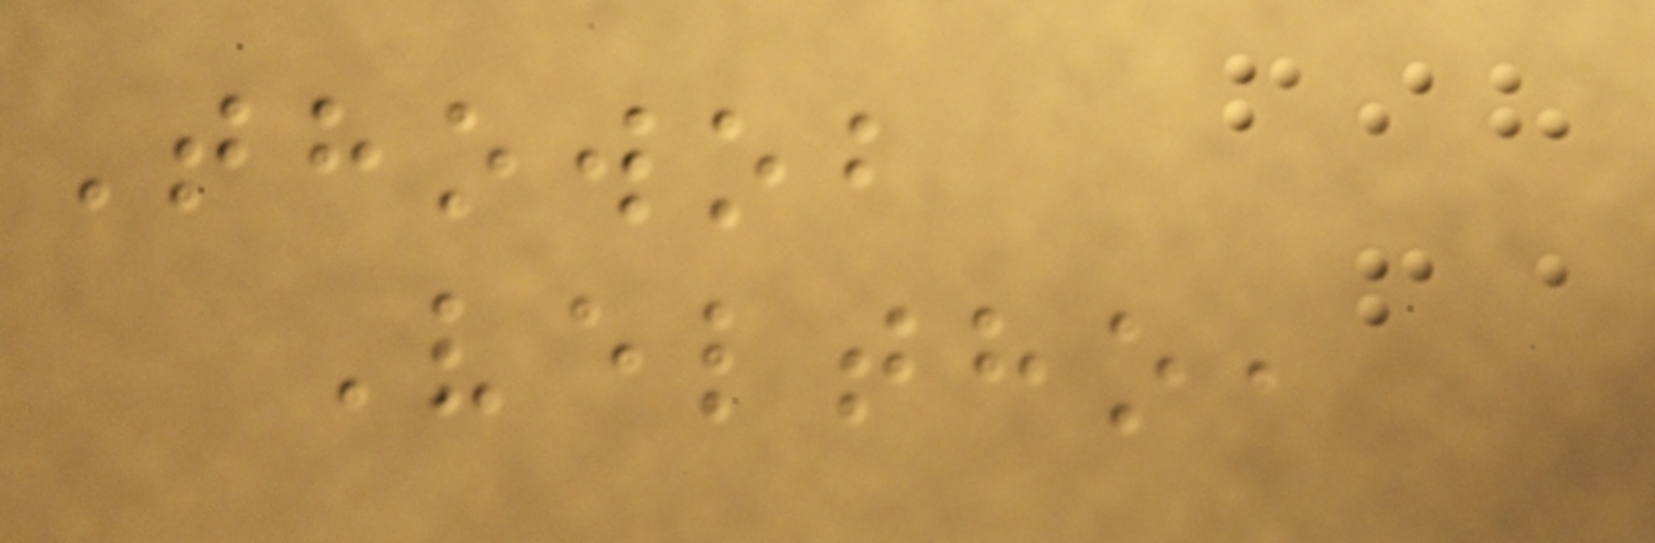Thowob
Veltho,
